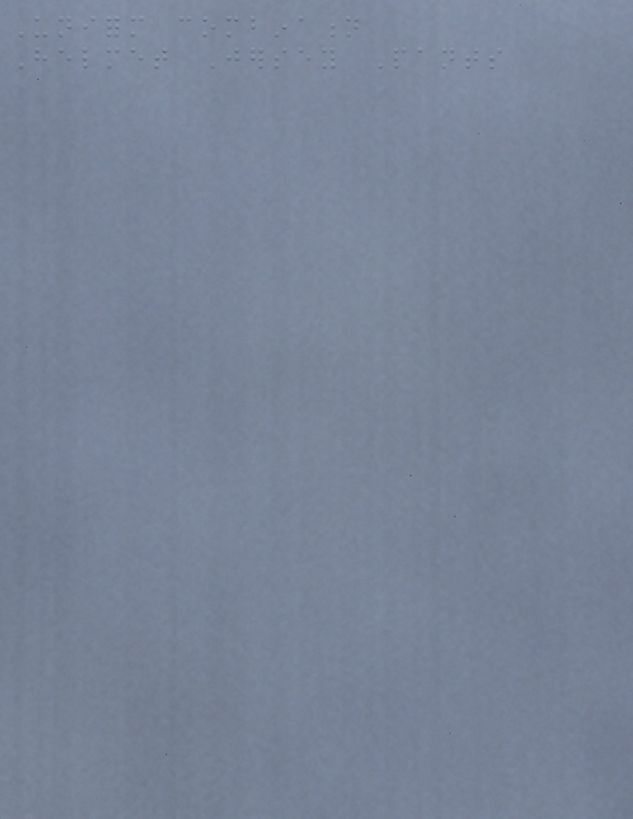Uniform combination
Helmet Jersey Pants
